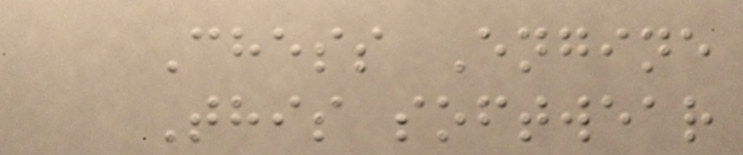Chess Engine
This softwear
